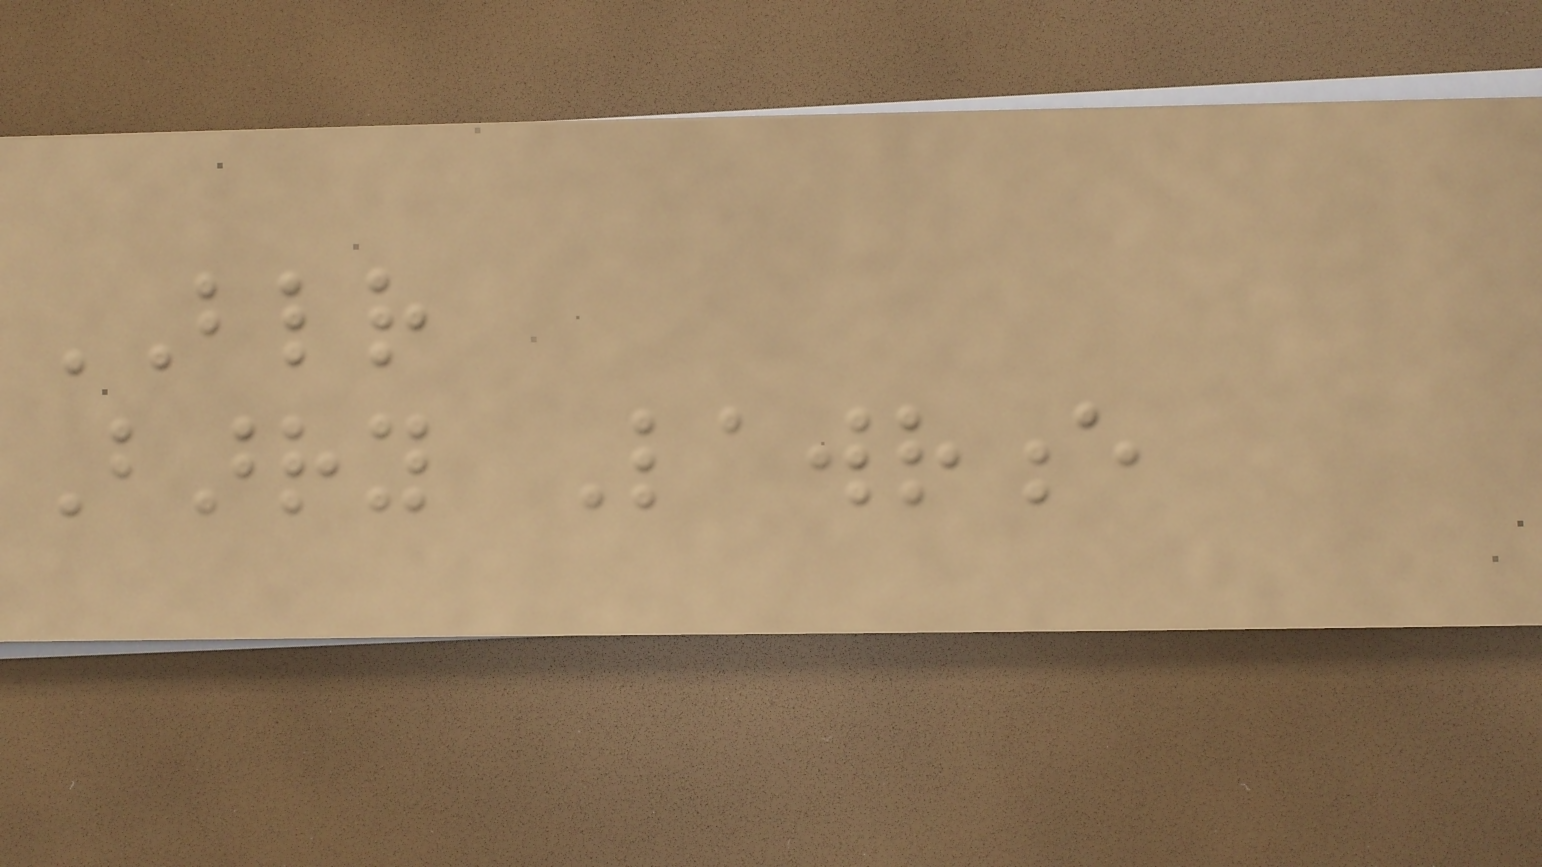BLR
Barry Lawrence
